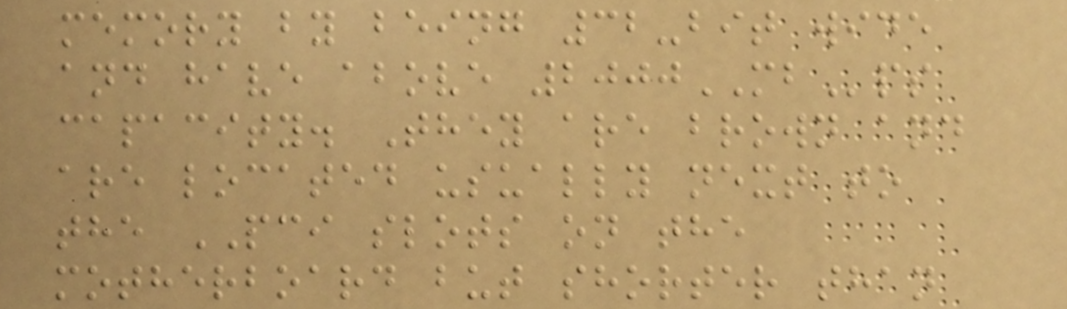memory by being 32-bit wide
and have above 2000MBps
capacity. They are brown and
are located usually next to
the PCI slots on the
motherboard but shorter than
